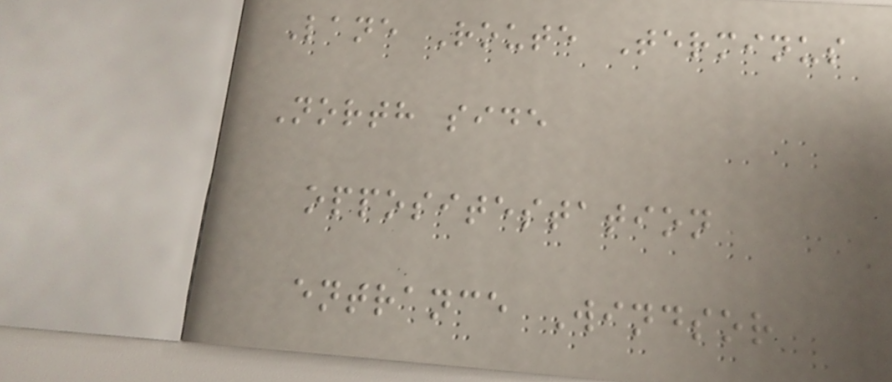Lane Route Terminus
North side
oppositestation
entrance Windsor
